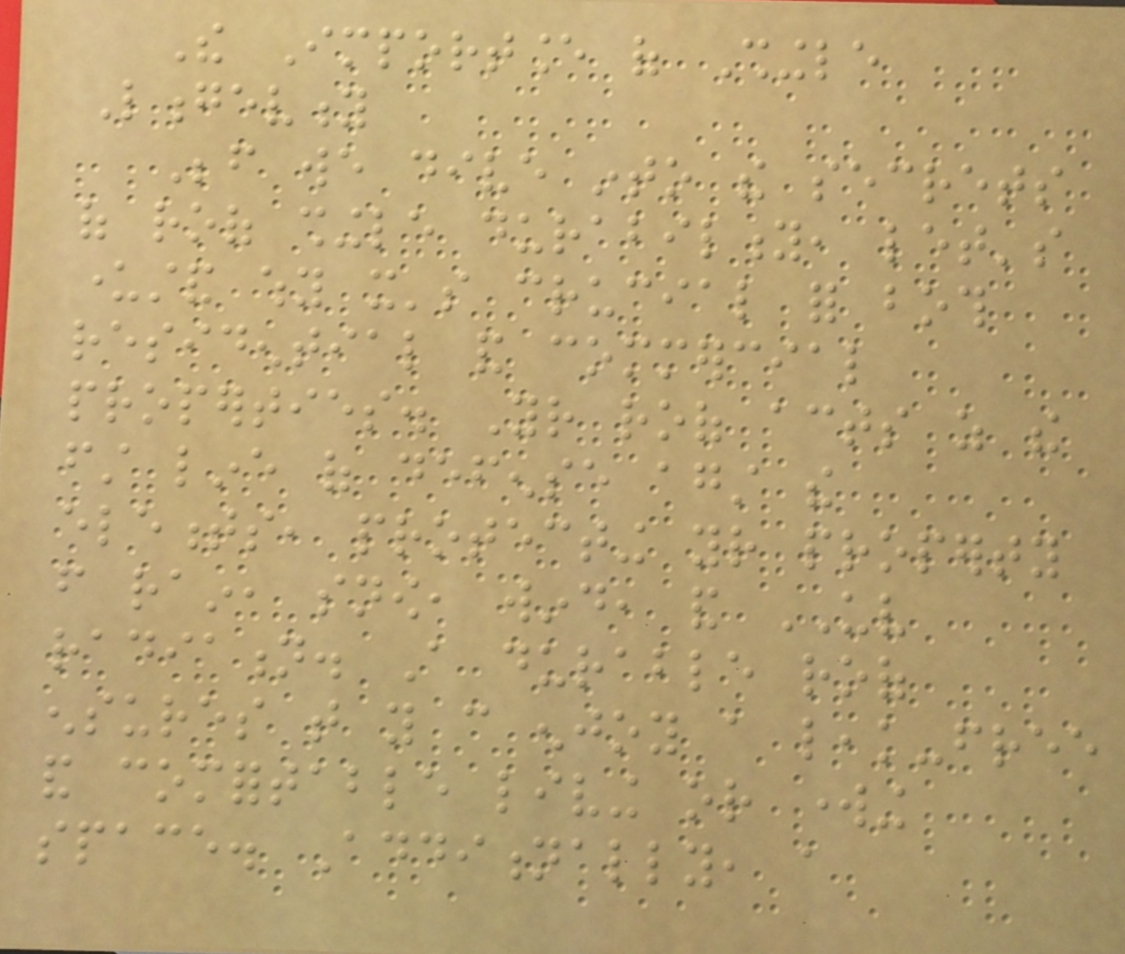The Importance of Shingle
Longevity
Before we dive into the secrets
of roof shingle durability, let's
understand why it's crucial for both
residential and commercial
properties. Your roof acts as the
first line of defense against the
elements, protecting your property
from rain, snow, wind, and UV
radiation. A durable roof
ensures that you can enjoy a leak-free
and comfortable living or working
space. Additionally, a
